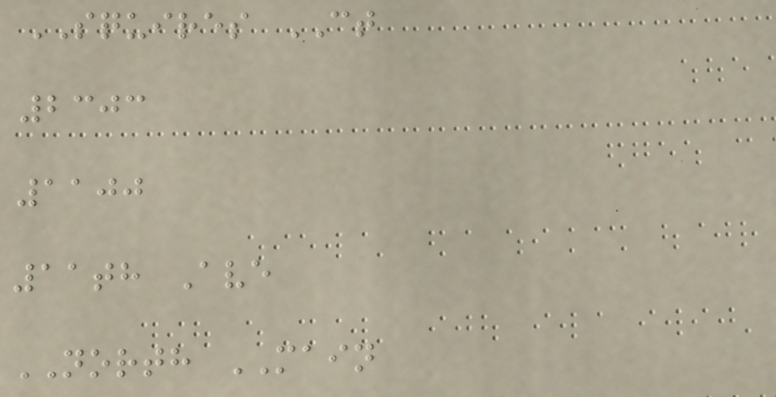SQUIRES CT
2303
1100
11th Ave
NORTH MAIN
